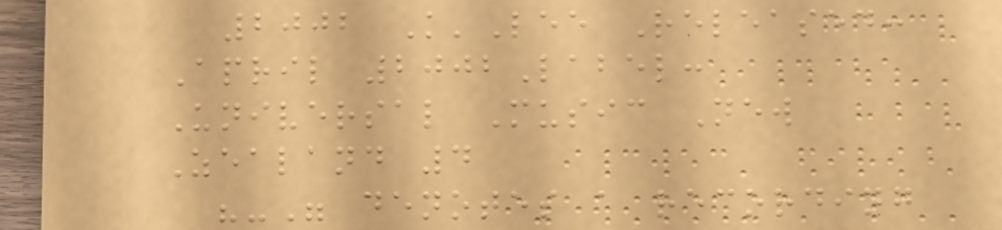2002 K'Lee Released:
April 2002Label:
Universal Music New
Zealand 4
"-" denotes a recording
